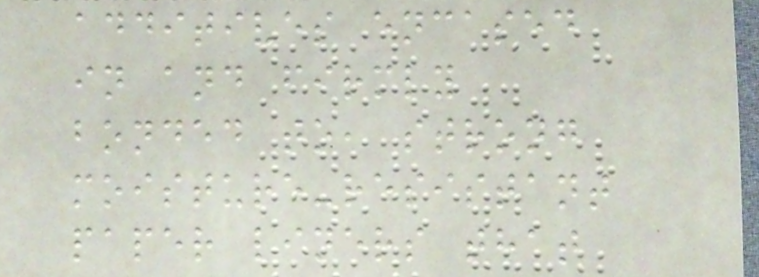additives encased
in and firmly
bonded to, strong
moisture-resistant
paper liners that
